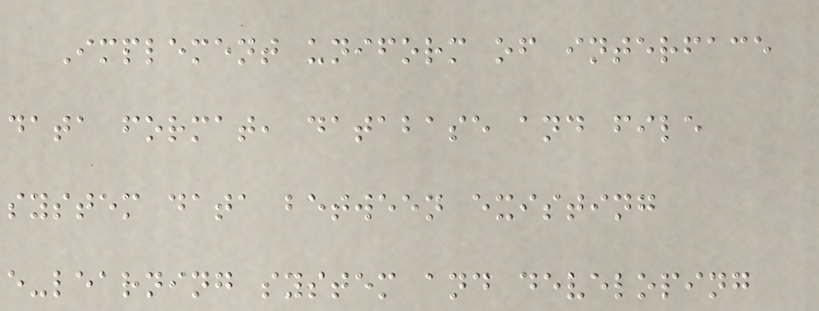Implement uniform of interface
data format, database and file
system data between existing
e-learning system and developing
